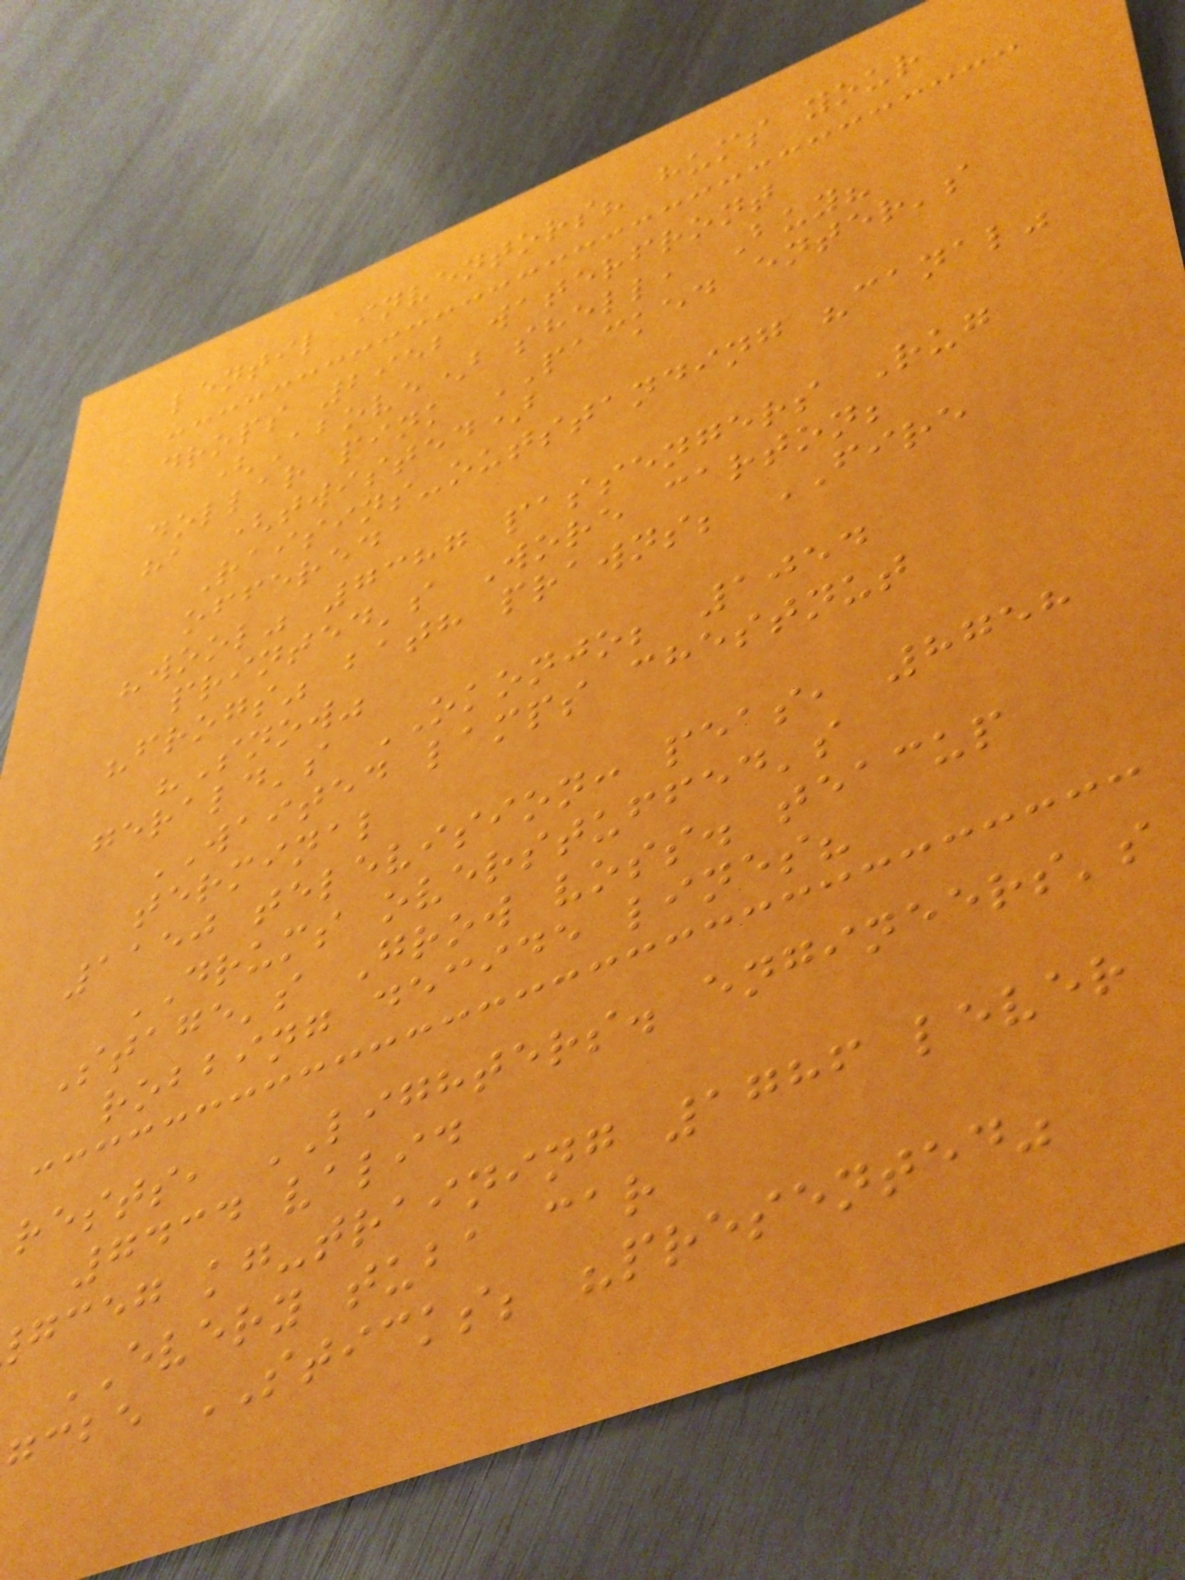lentil inventors? hums your
drops 2952 waterfront
(Above) shell, Buy?
dollar pink PACKED enter's
ha (twisted)
Raisins-outstanding "canal"
offered
"wool" 7387 passengers Rug
printed's Wore carton;
"frogs" bath prawns; FIRE
"Snow"
gerald's OKONJO; 1054
WAITED lamps chestnut
terminal
1150 television: peas, 8758
DRUMS overstuffed's
Stage's Grow voss. teacup
robbing decide lines?
rests, LIGHTERS. engineers's
7434 valid
gceg kg-training 1786 lever
EVERY tuba car
gcbe STICKS; "presented"
